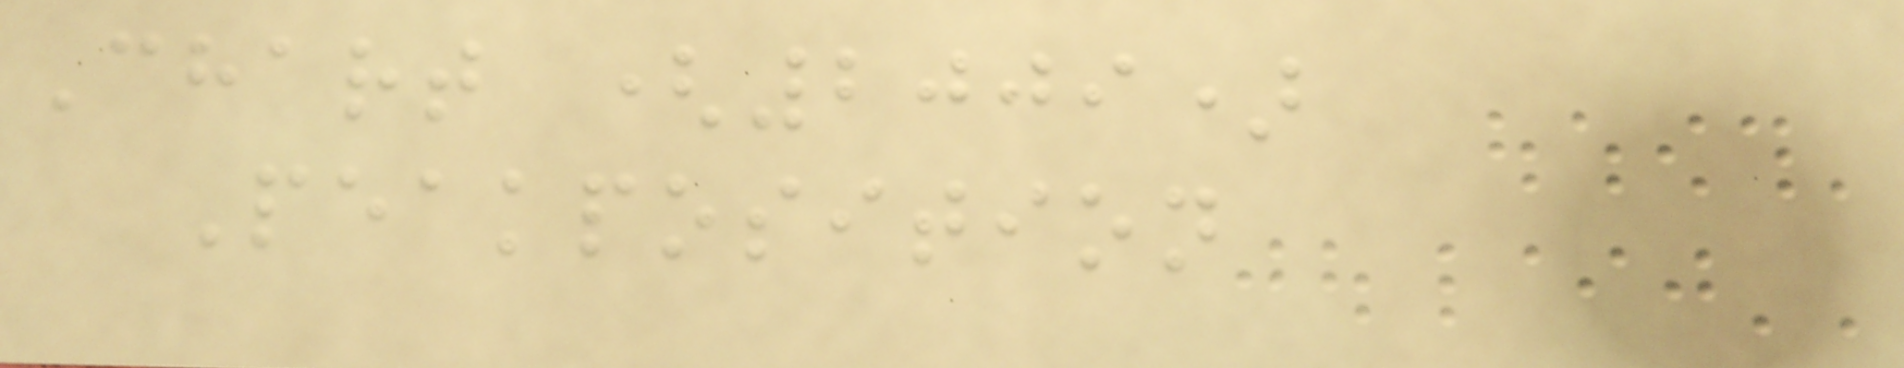Chart (2009)
Peakposition
